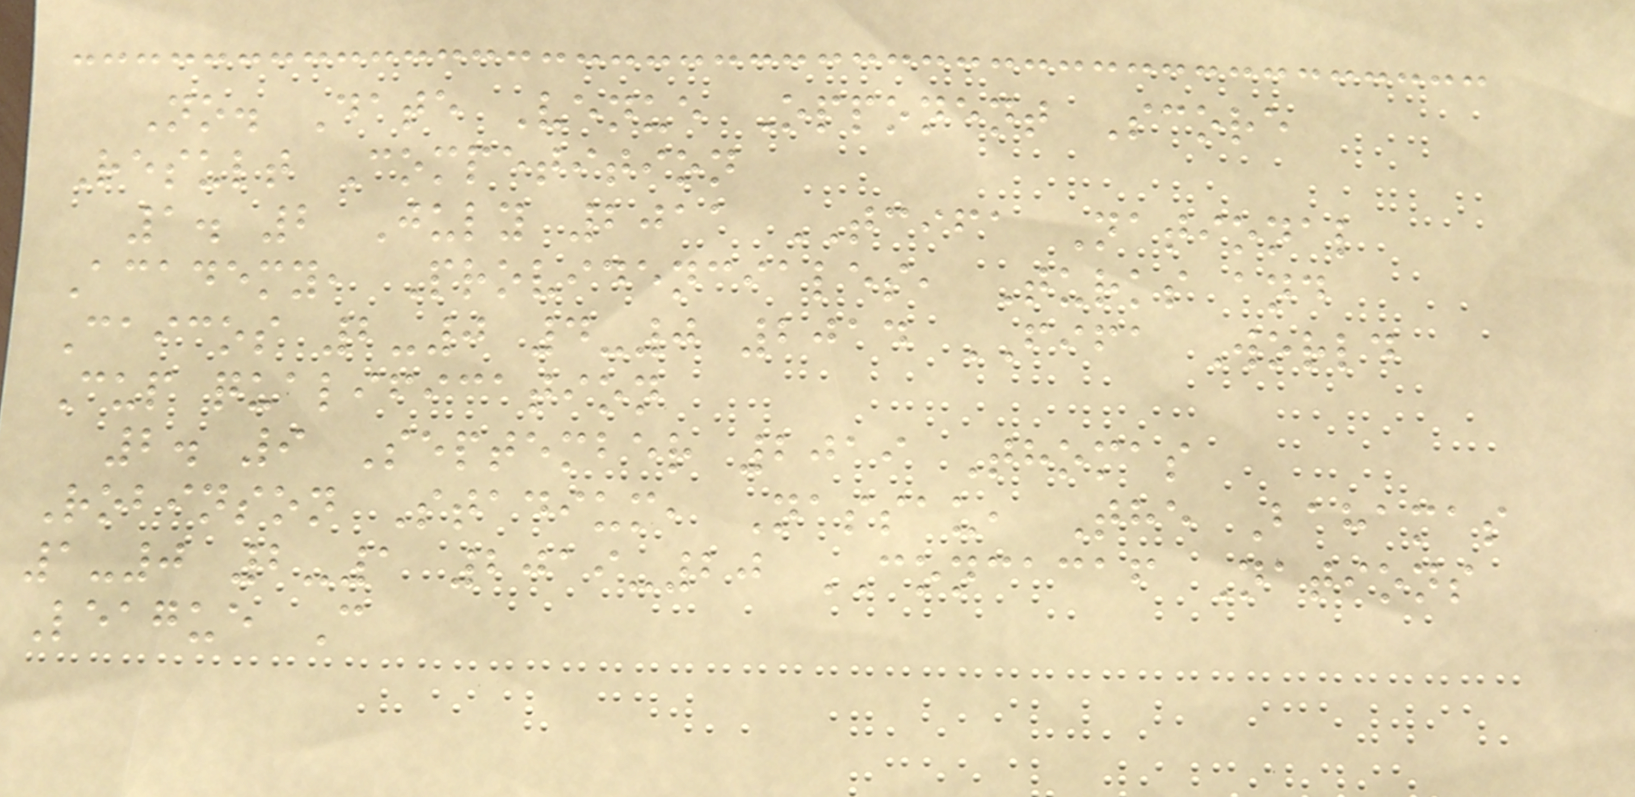No. Date Venue Opponent Score
Result Competition
1. 2 July 2011 TCIFA National
Academy, Providenciales, Turks and
Caicos 2-0 4-0 2014 FIFA World
Cup qualification
2. 9 September 2019 Thomas
Robinson Stadium, Nassau, The Bahamas
1-0 2-1 2019-20 CONCACAF Nations
League C
